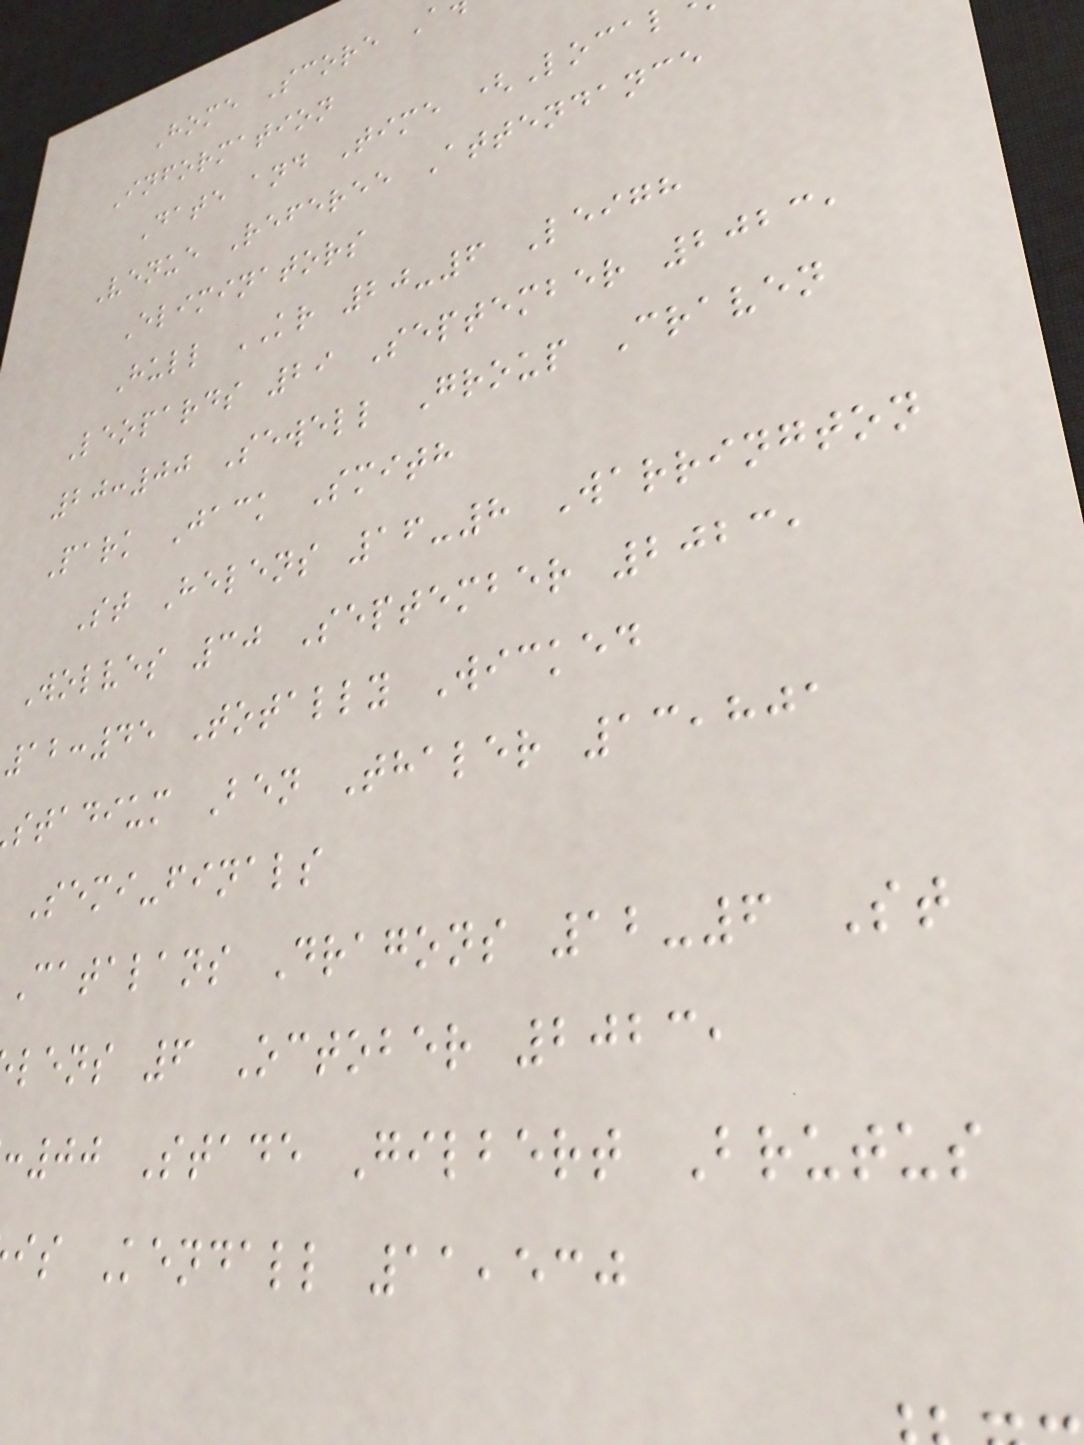Home Score A
Information
Date and Time (Local
Venue Referee Attendance
Eliminators
Hull KR 20-6 Leigh
Leopards 29 September 2023,
20:00 Sewell Group Craven
Park Jack Smith
St Helens 16-8 Warrington
Wolves 30 September 2023,
12:45 Totally Wicked
stadium Ben Thaler 13,801
Semi-finals
Catalans Dragons 12-6 St
lens 6 October 2023,
:00 Stade Gilbert Brutus
is Kendall 11,530
